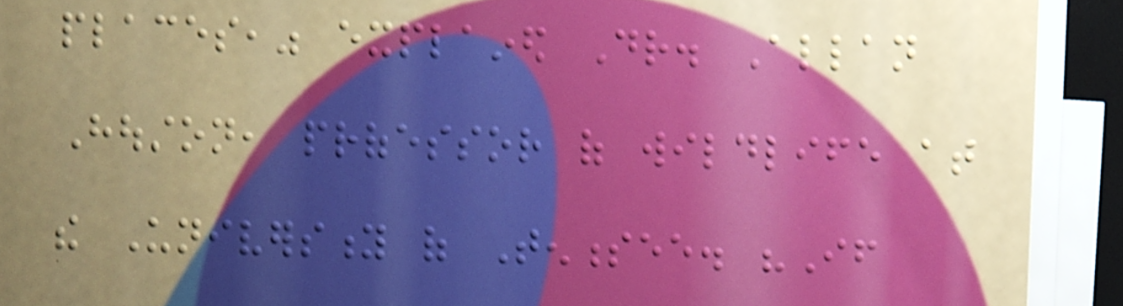places," explained Dr. Allan
Houston, professor of wildlife at
the University of Tennessee. "If
